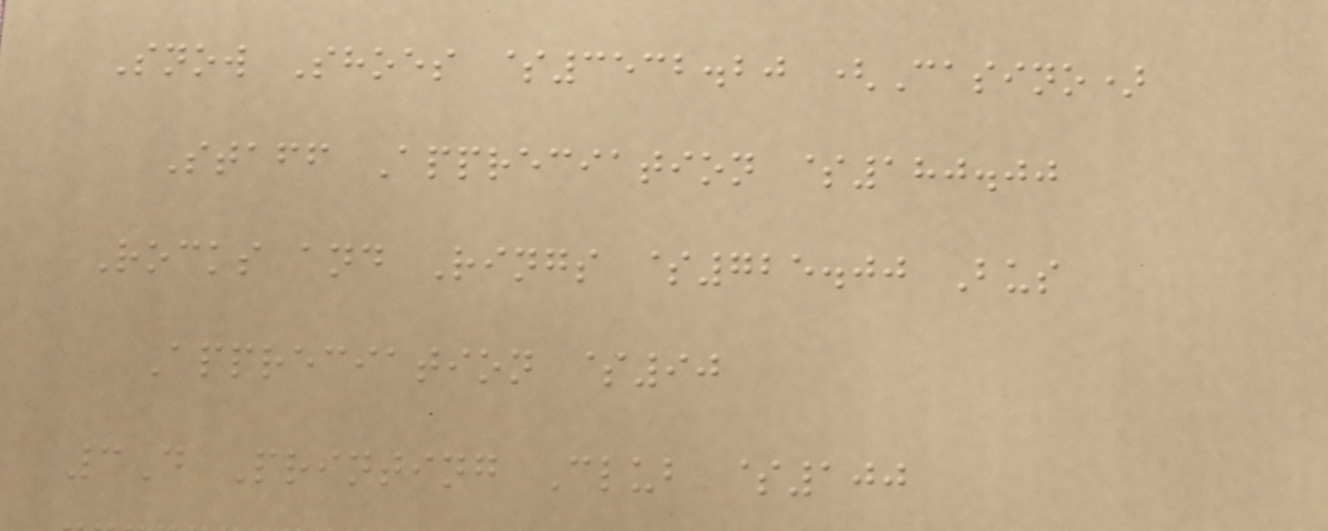Snow Shoes $3532.20 (Casino)
Staff Appreciation $180.00
Rocks and Rings $725.00 Bus
Appreciation $90
3D Printing Club $100
